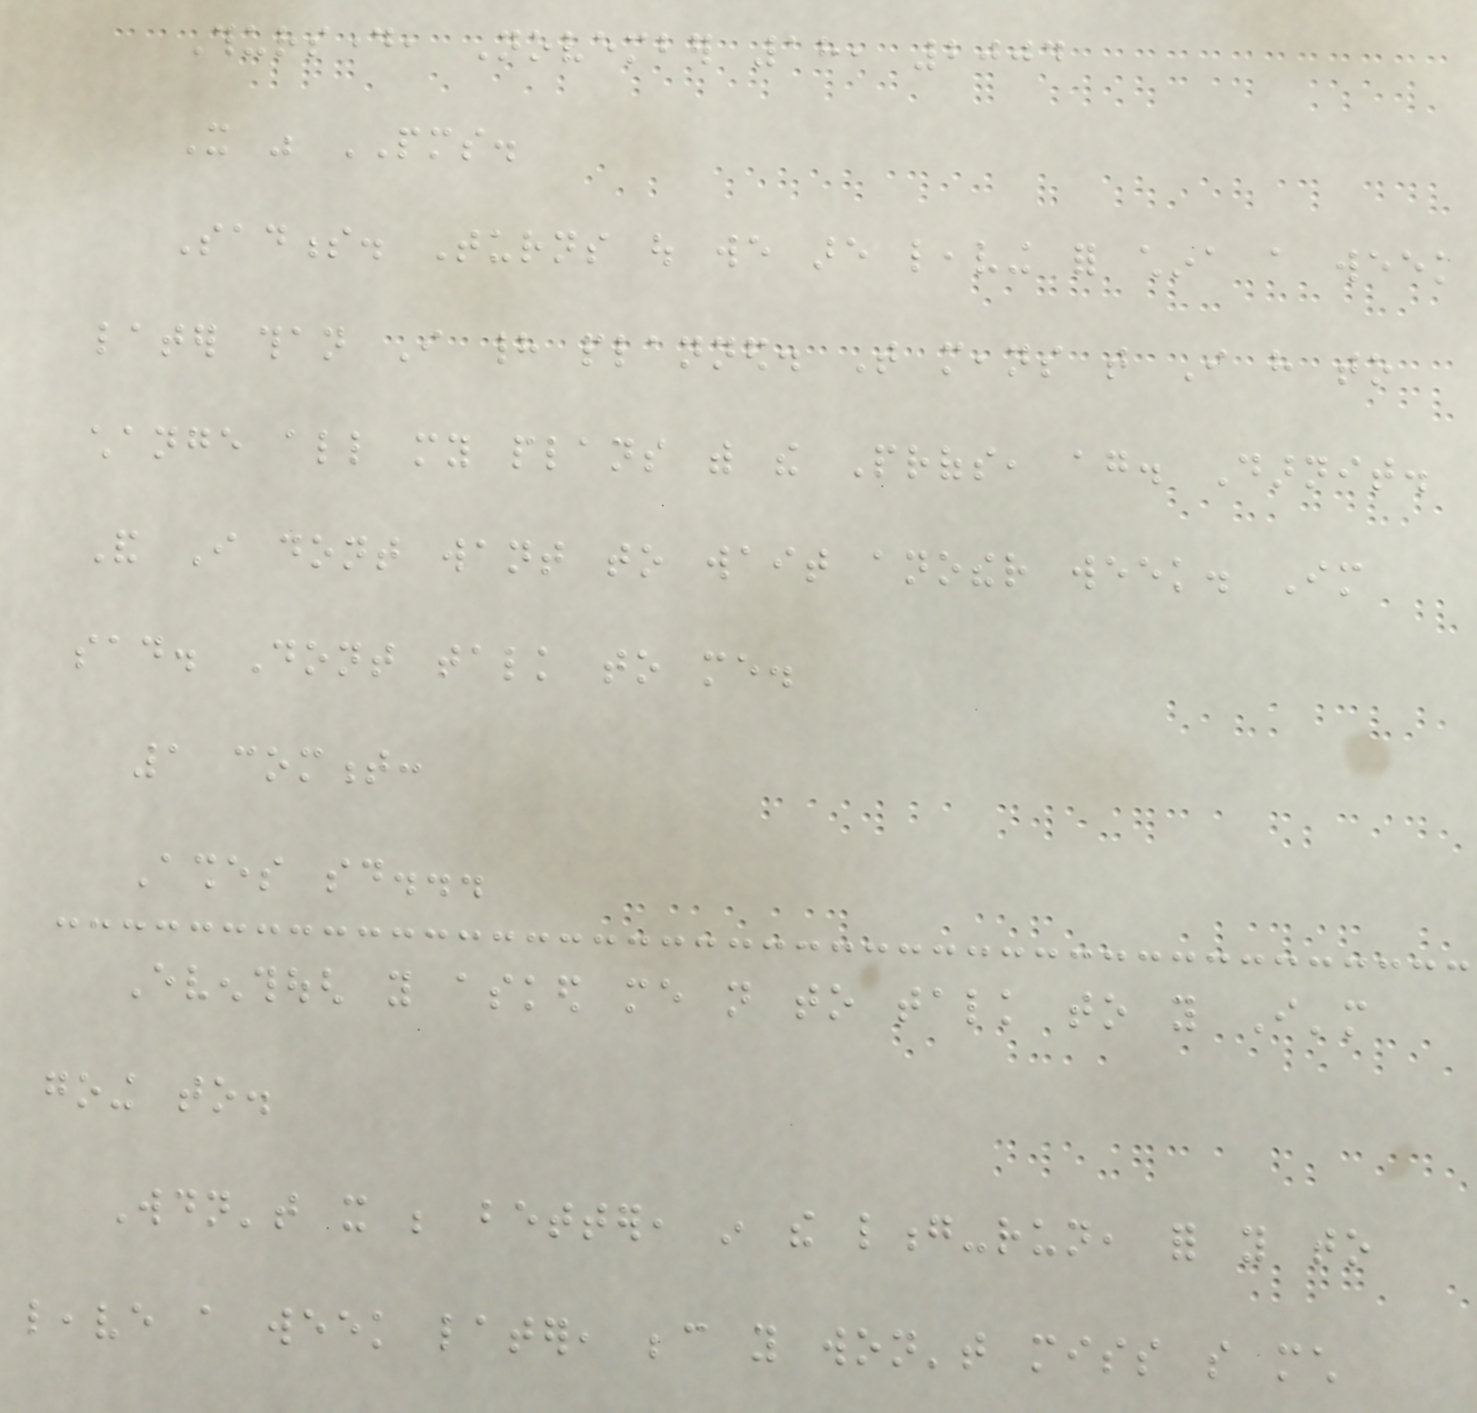Thursday, November 18, 2004
It was PMS.
Sadness. Turns out we are leaving for china a week
later than I had planned. That means that I have to
change all my plans with the Profs, again. Darnit.
And I dont want to wait another week. Im
sad. Dont talk to me.
1 comment:
Ashes said...
Eventhough you asked me not to talk to you I'm
going to.
Wouldn't it be better, in the long-run, for you to
leave a week later, because you won't miss so much
